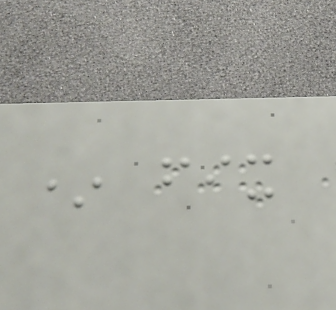* fix
